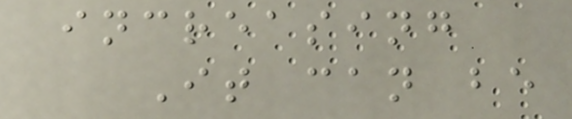increasing
It can be
